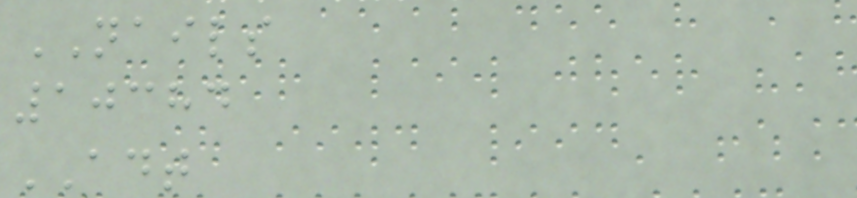NAILS
10384
ADT
